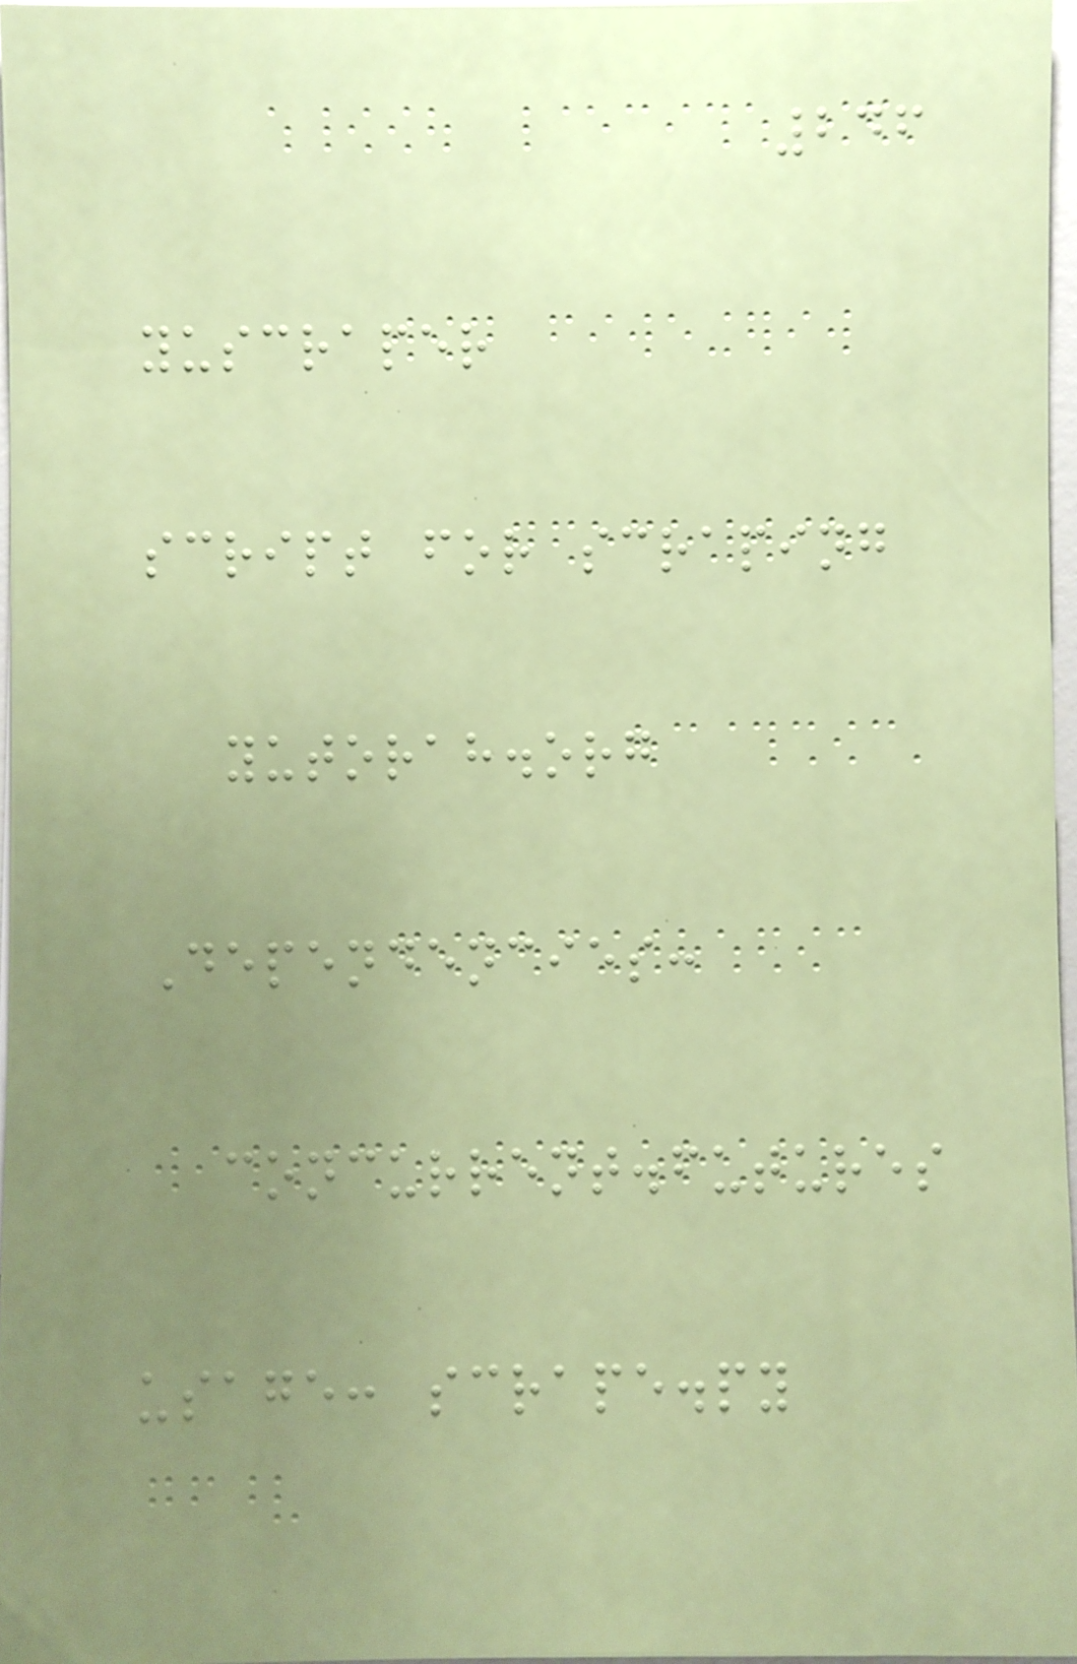246
yuscraper
script for scraping
yutorah.org
Dependencies:
concurrent.futures
usage: scrape.py
